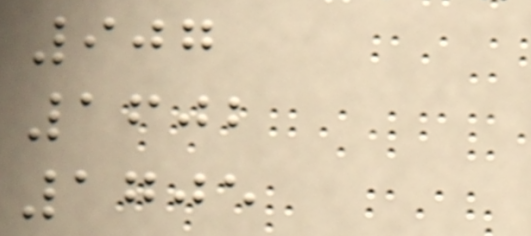907
1602
1705
